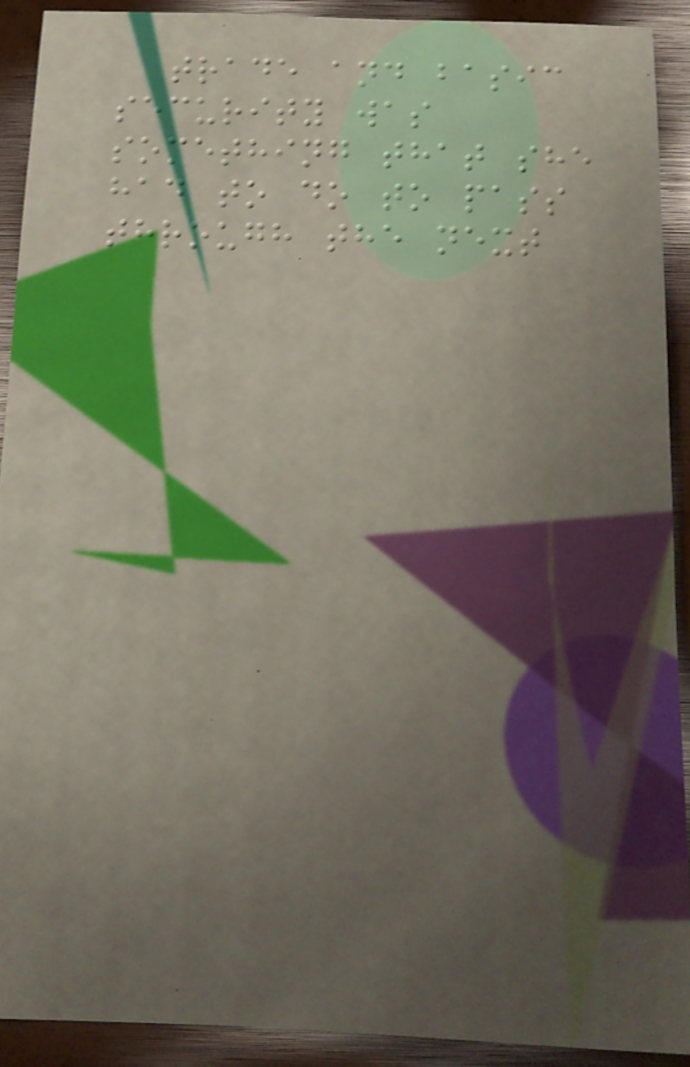trade and basic
security was
something that she
had to do to pass
through the next
